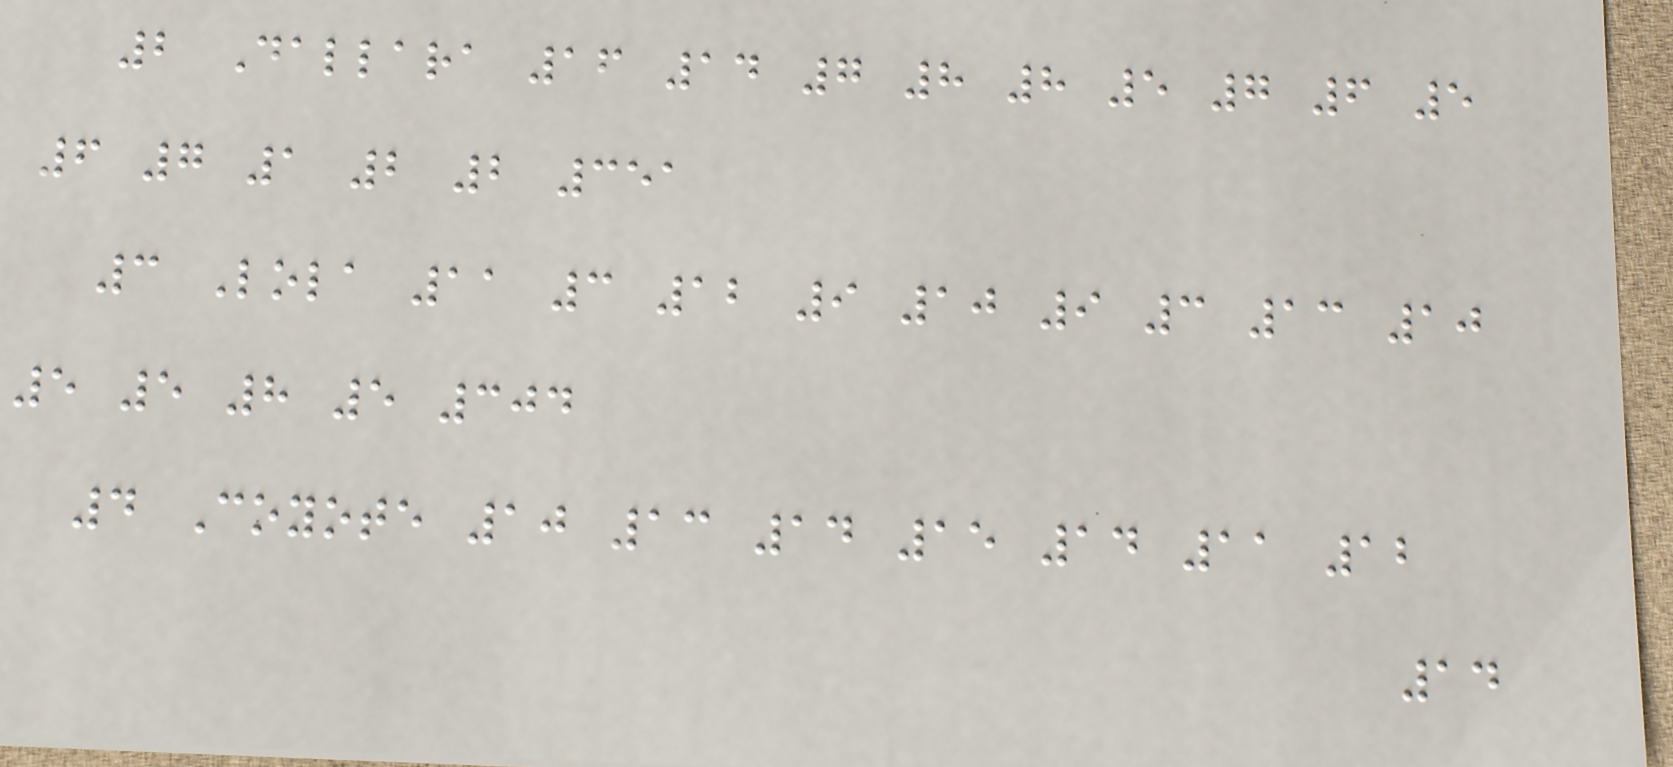2 Dallara 16 14 7 8 8 5 7 6 5
6 7 1 2 2 351
3 Lola 11 3 12 9 10 9 3 13 10
5 5 8 5 304
4 Coyote 10 13 14 15 14 11 12
14
